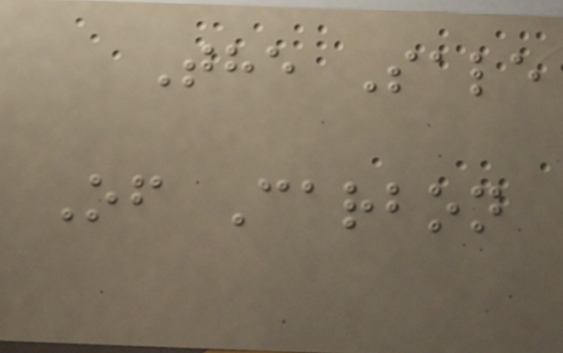The Sale
Of Carbon
